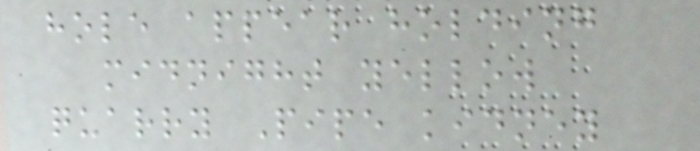hole appear holding
midnight yellow
quarry Pipe kidney
